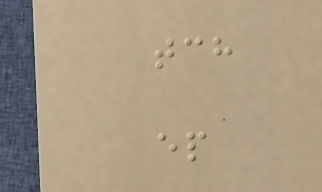tch
ep
